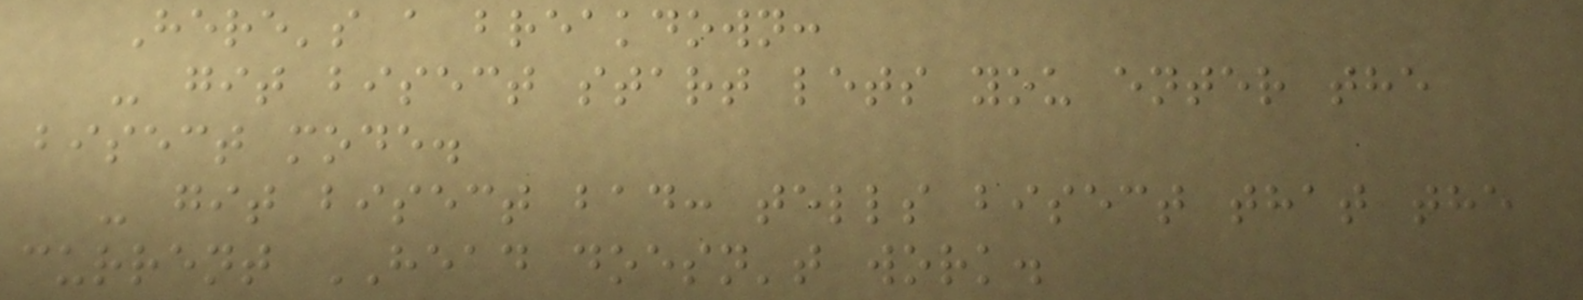Here's a breakdown:
- git bisect start lets you enter the
bisect mode.
- git bisect bad: tells bisect that the
current HEAD doesn't work.
